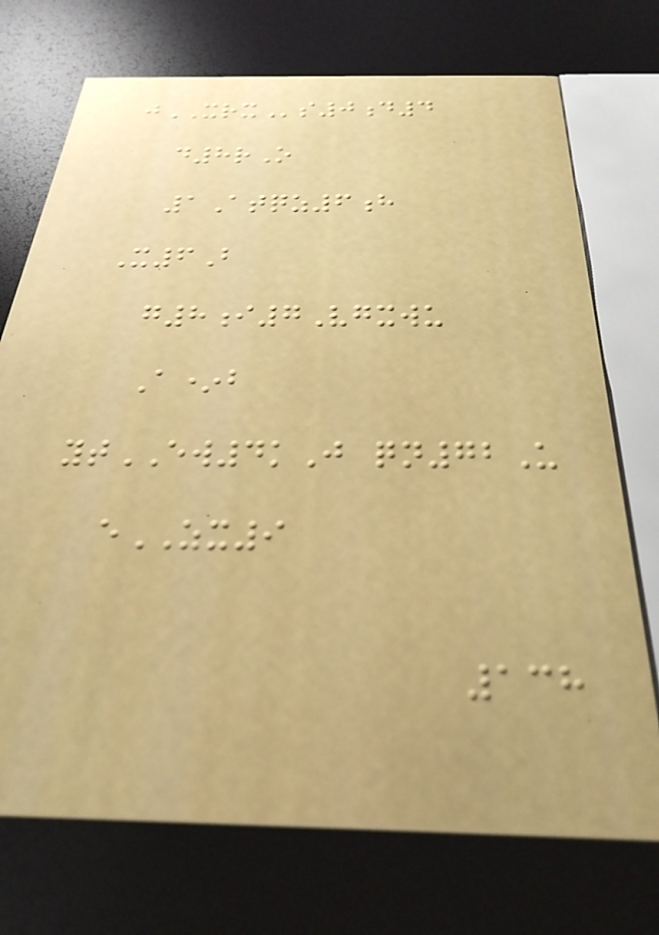jXRXs0d4
d8rO
1Atqz6h
X6B
g8i7Vgxwu
A*b
ytEW4kJ qn72U
eZX9
138
